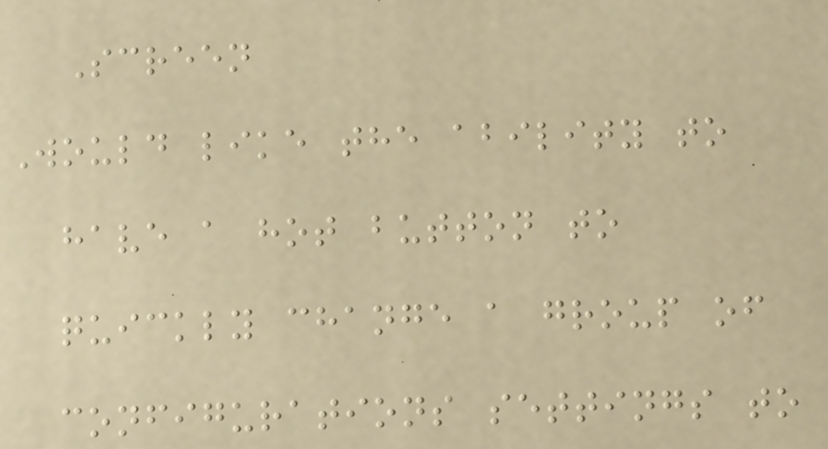Screen
Would like the ability to
have a hot button to
quickly change a group of
configurations settings to
